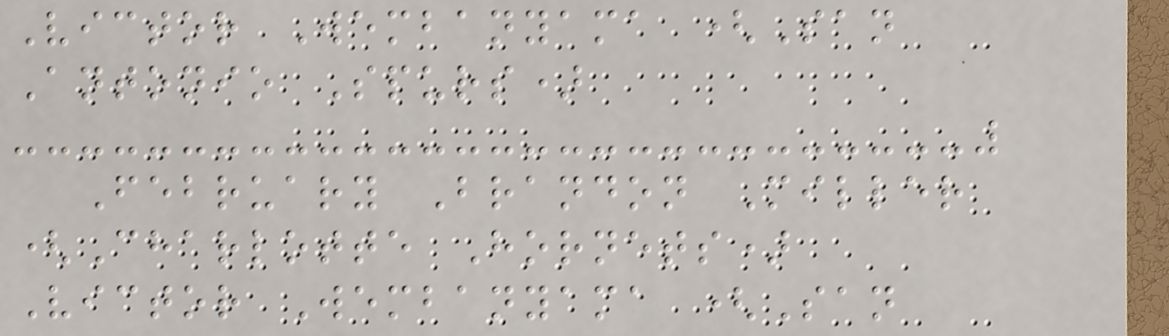Victor Wembanyama (San
Antonio Spurs)
February Brandon Miller
(Charlotte Hornets)
Victor Wembanyama (San
